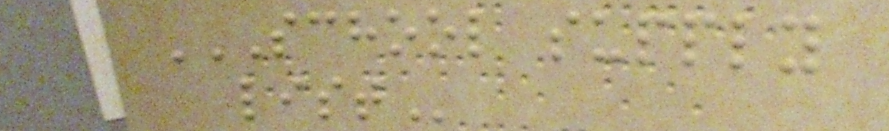SCHOOL SUPPLY
LIST
